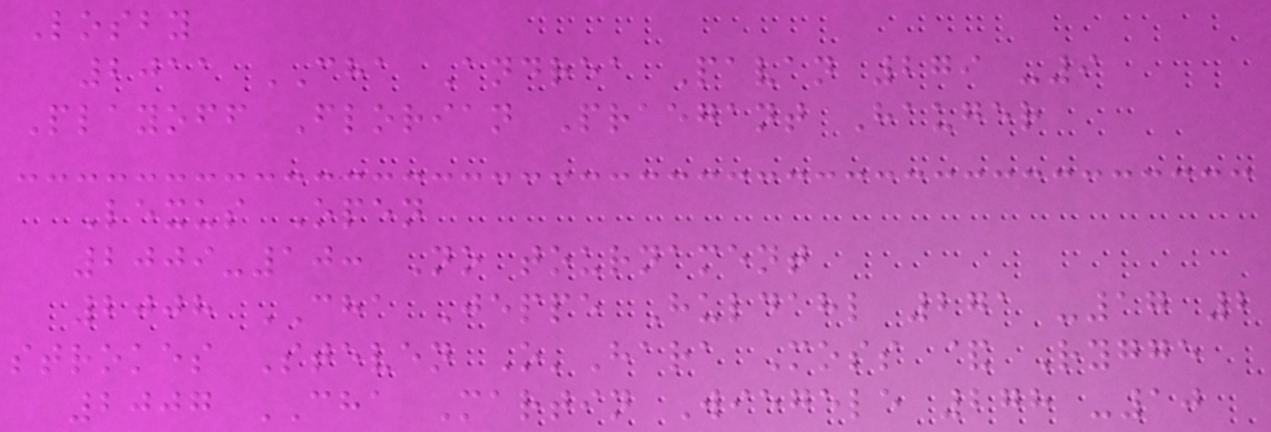Losby
2011 CHA Andrea Pavan 279 -9
Playoff Florian Praegant Hauger
Lexus Open
2009-10: No tournament
2008 CHA Jeppe Huldahl 271 -17 2
strokes Steven O'Hara Moss & Rygge
2007 CHA Martin Wiegele 278 -10
